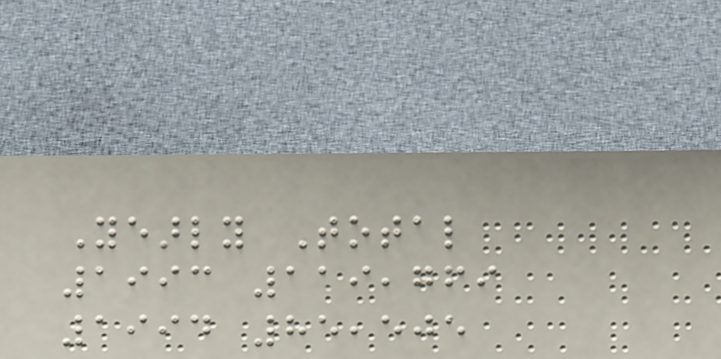Yearly Total
1993 119,769
1994 85,505
